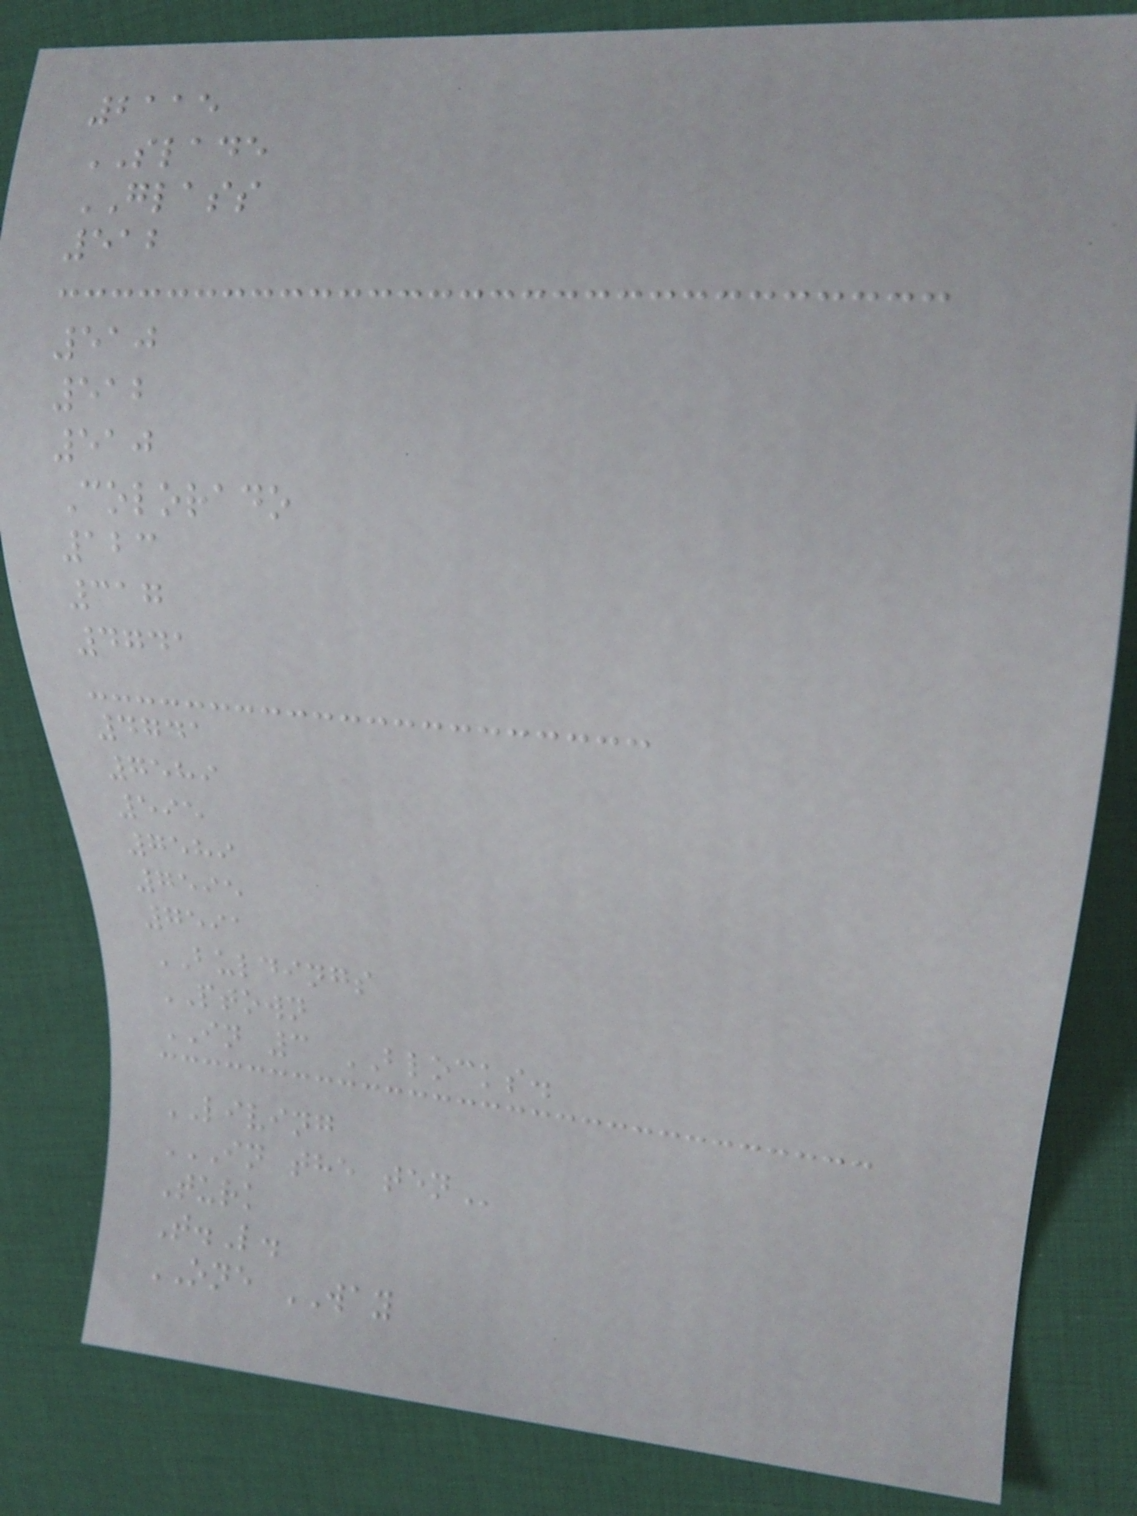2115
SLADE
GLASS
512
510
512
510
Colorado
123
317
4741
4741
7589
595
7589
7595
7591
BULDINGS
PTOWN
IN 3 BLOCKS.
LIVING
IN THE TEN
Turk
T.L.
ONE WAY
